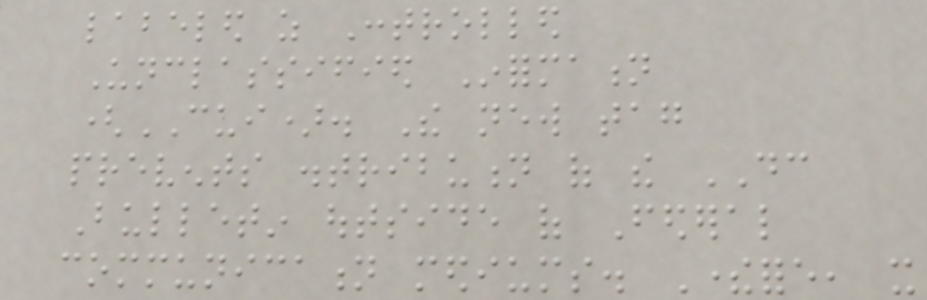labeled as Controlled
Unclassified Information
(CUI). The new tag
prevents distribution of the DC
Bulletin outside of Federal
communication mediums. Therefore, it
